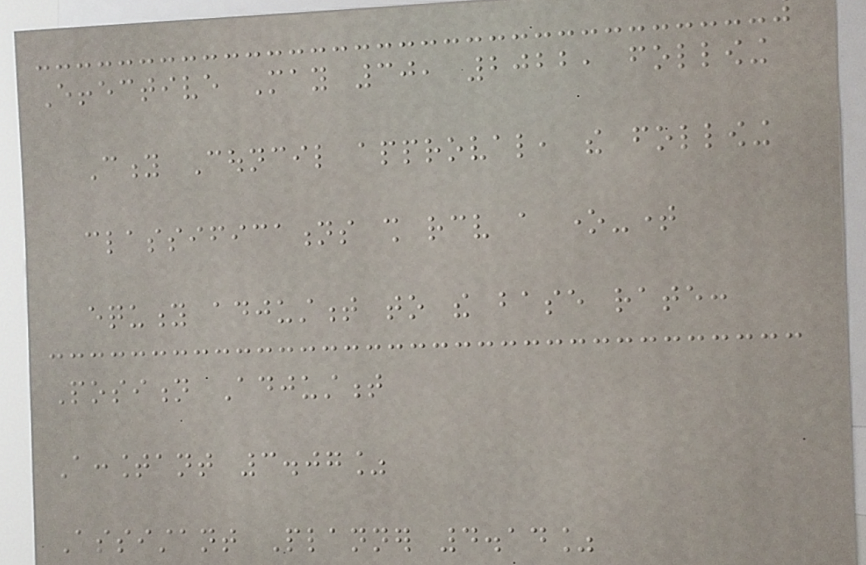Effective May 30, 2022, following
City Council approval, the following
classifications shall receive a one-time
equity adjustment to the base rate:
Position Adjustment
Accountant 3.07%
Assistant Planner 4.14%
